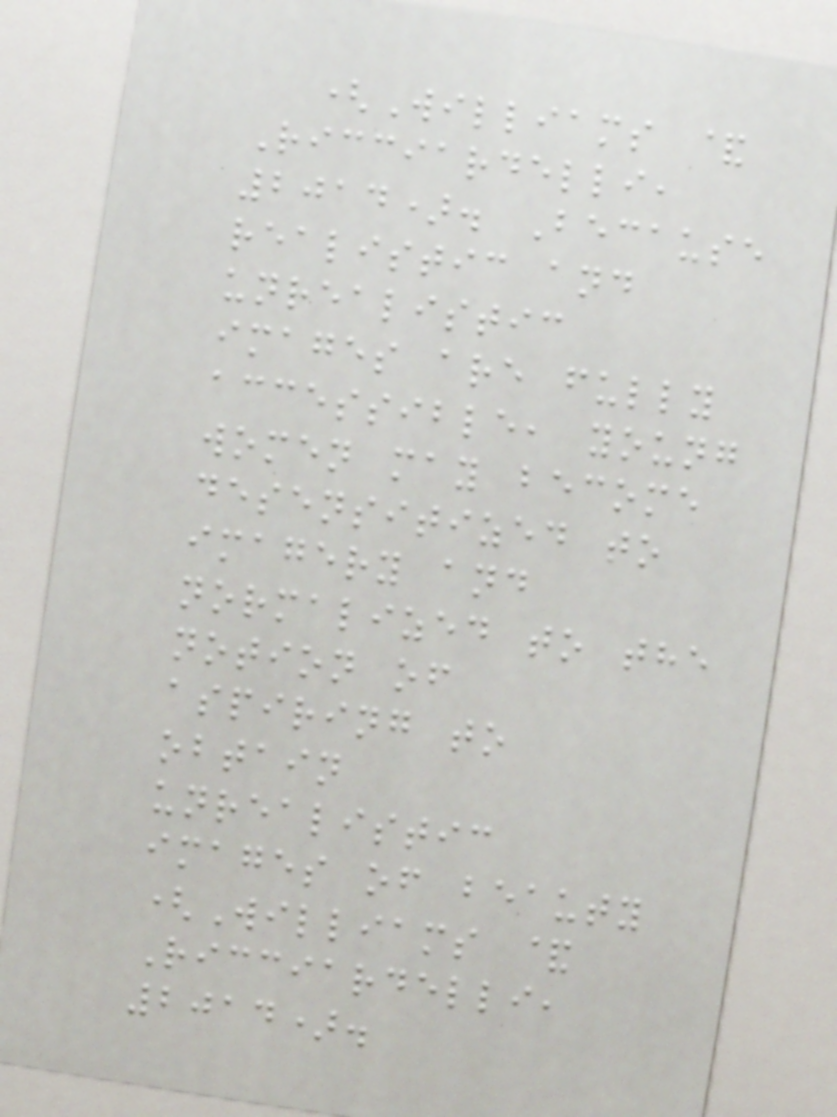(Williams &
Ricciardelli,
2014). Because
realistic and
unrealistic
images are fully
accessible, young
women may become
desensitized to
imagery and
normalized to the
notion of
aspiring to
obtain
unrealistic
images of beauty
(Williams &
Ricciardelli,
2014).
